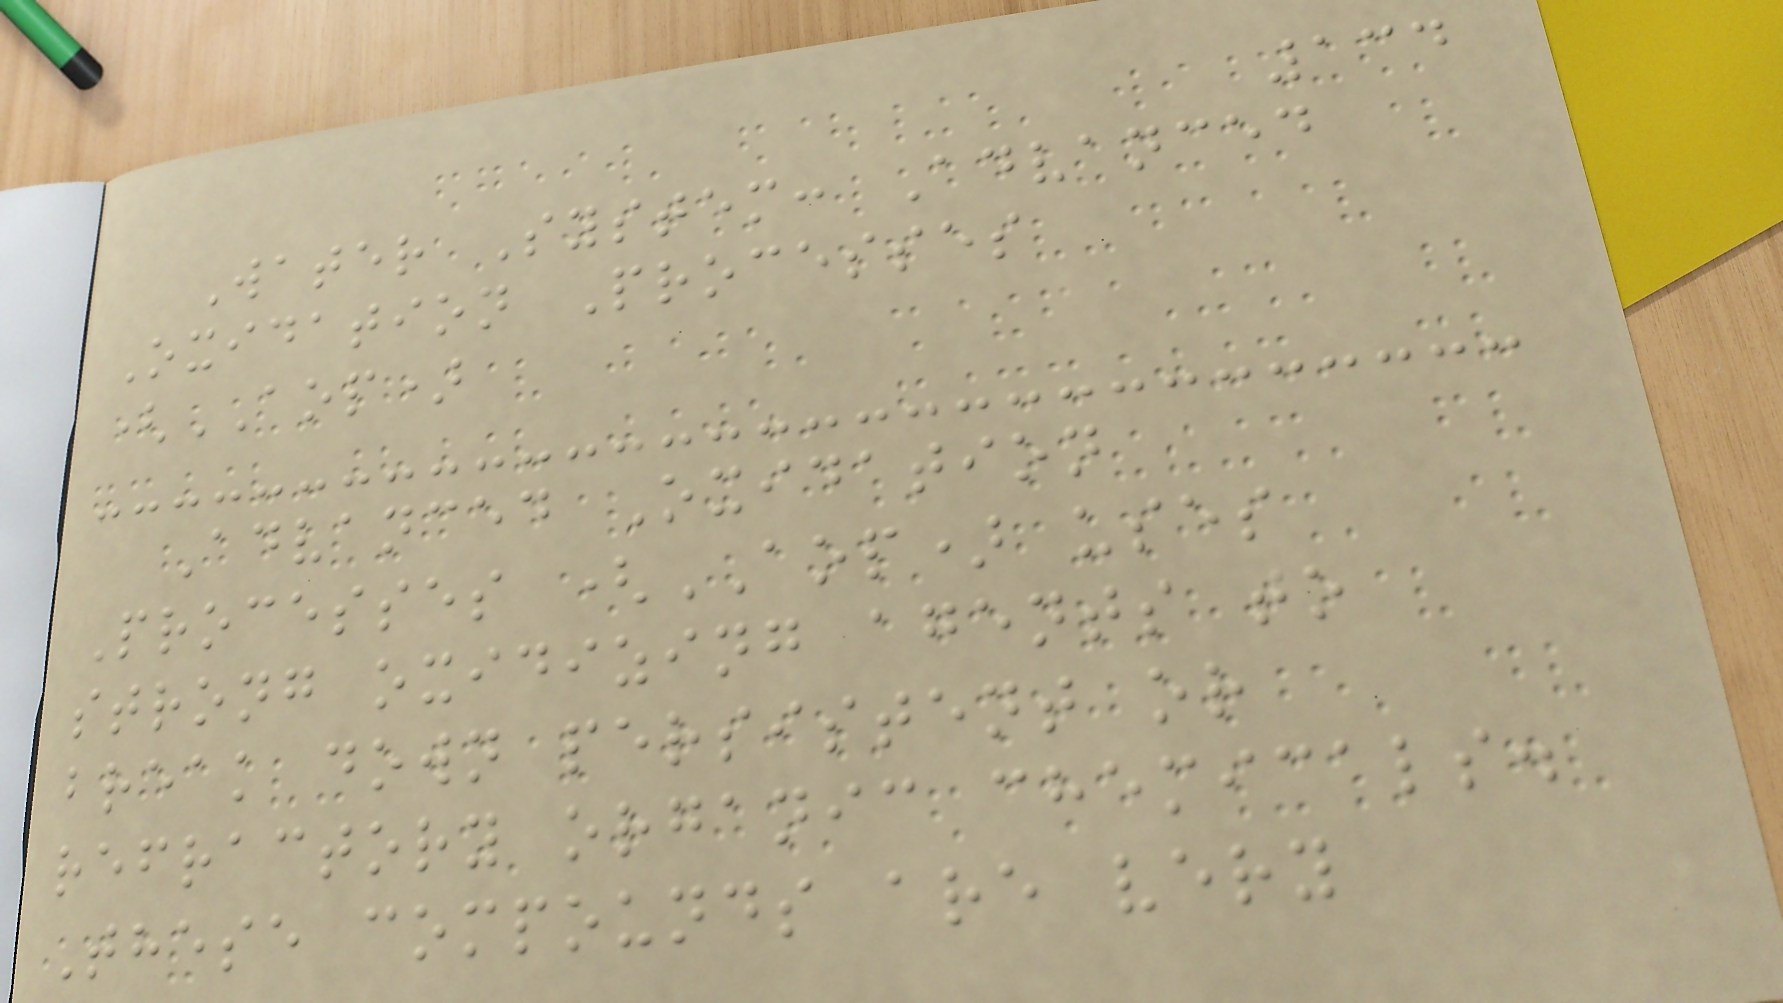134
Water System: Advanced
Oxidation Processes
(AOP)
Advanced Oxidation
Processes (AOP) uses
strong oxidizing agents to
break down persistent or
refractory organic chemicals.
These compounds are very
